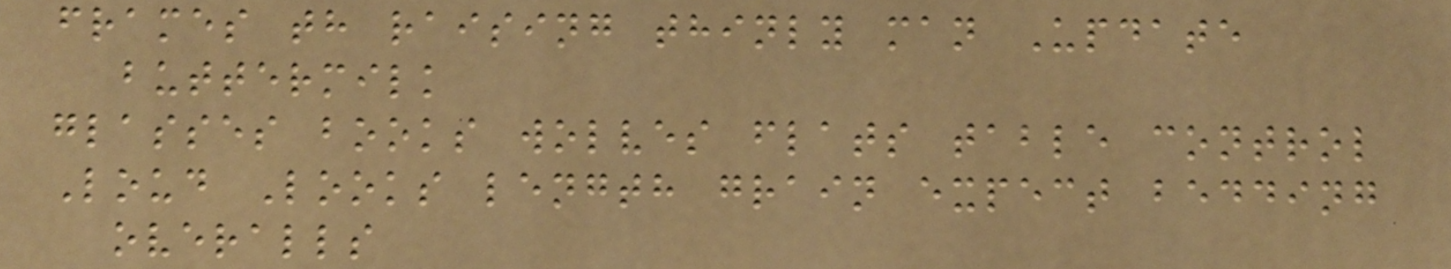frames th raising thinly man Update
buttermilk
glasses books wolves flats table control
Loud Looks length grain expect bedding
overalls
